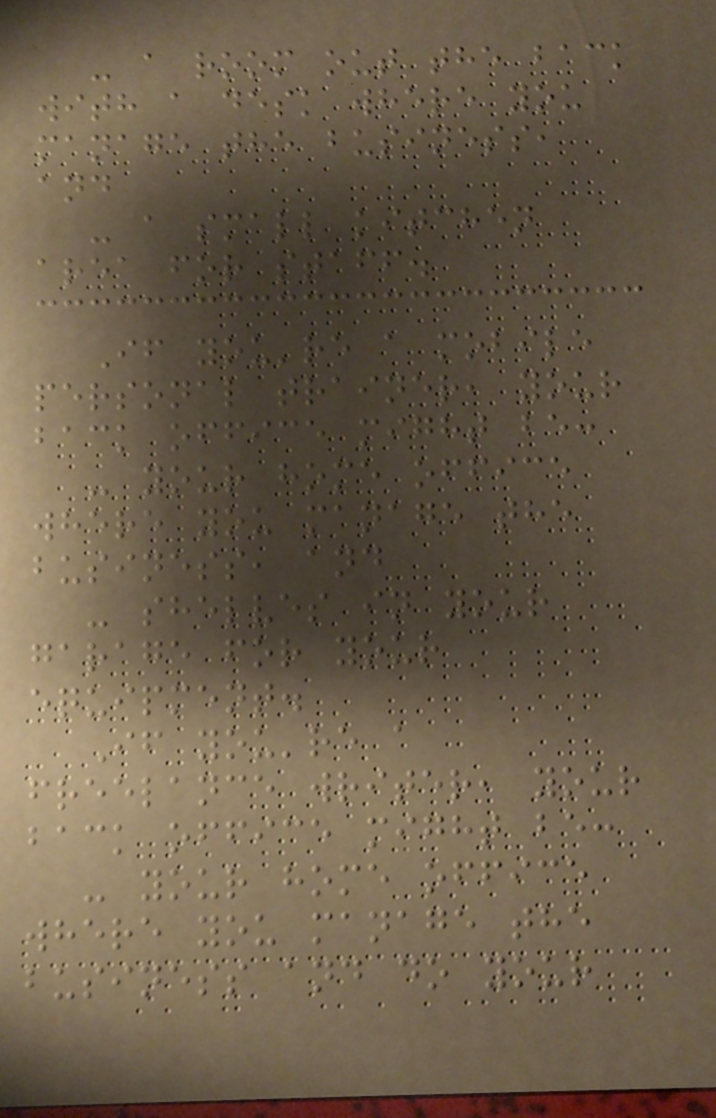- a room out the back
with a desk where you
manage the business,
and
- a small kitchen
area for staff.
If you're a mobile
personal trainer, your
back office might be:
- your home office
where you manage the
business, and
- shelves in your
garage for your
equipment.
If you're a
freelance writer, your
back office might be:
- your home office
where you manage the
business and do your
